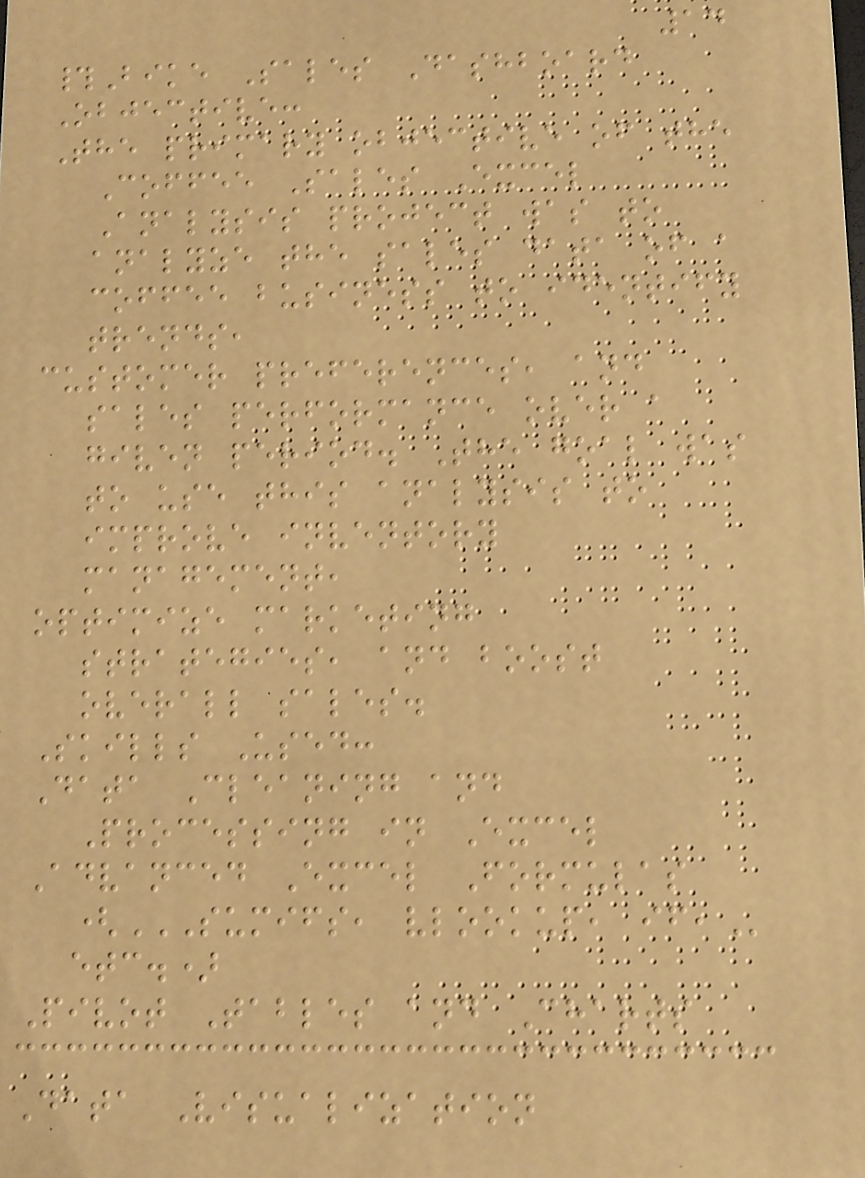14
#Bike Sales Dashboard
Objective:
The primary objective of the
Coffee Sales Excel
Analysis project was to
analyze the sales data of a
coffee business to identify
trends,
customer preferences, and
sales performance over a
given period. The goal was
to use this analysis to
improve inventory
management,
optimize marketing
strategies, and boost
overall sales.
Skills Used:
Data Cleaning and
Processing in Excel
Advanced Excel Formulas
(SUMIFS, VLOOKUP, IF,
etc.)
Pivot Tables and Charts
Data Visualization
